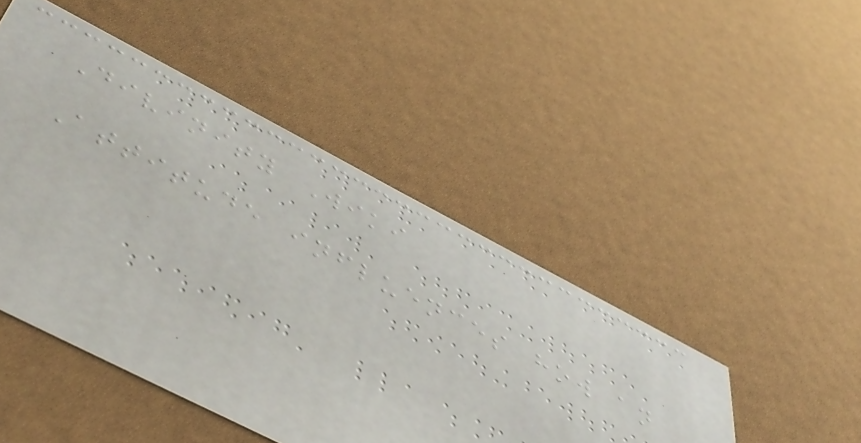Divinity Wiki
Attitude influences how an
